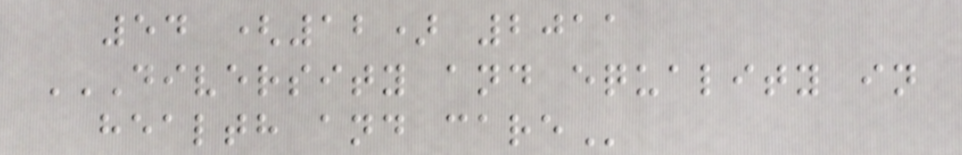54 (12) 2011
DIVERSITY AND EQUALITY IN
HEALTH AND CARE
